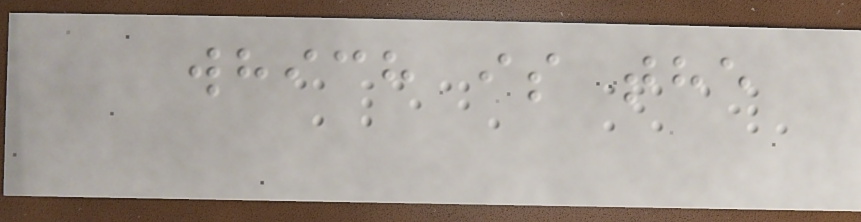which is the
